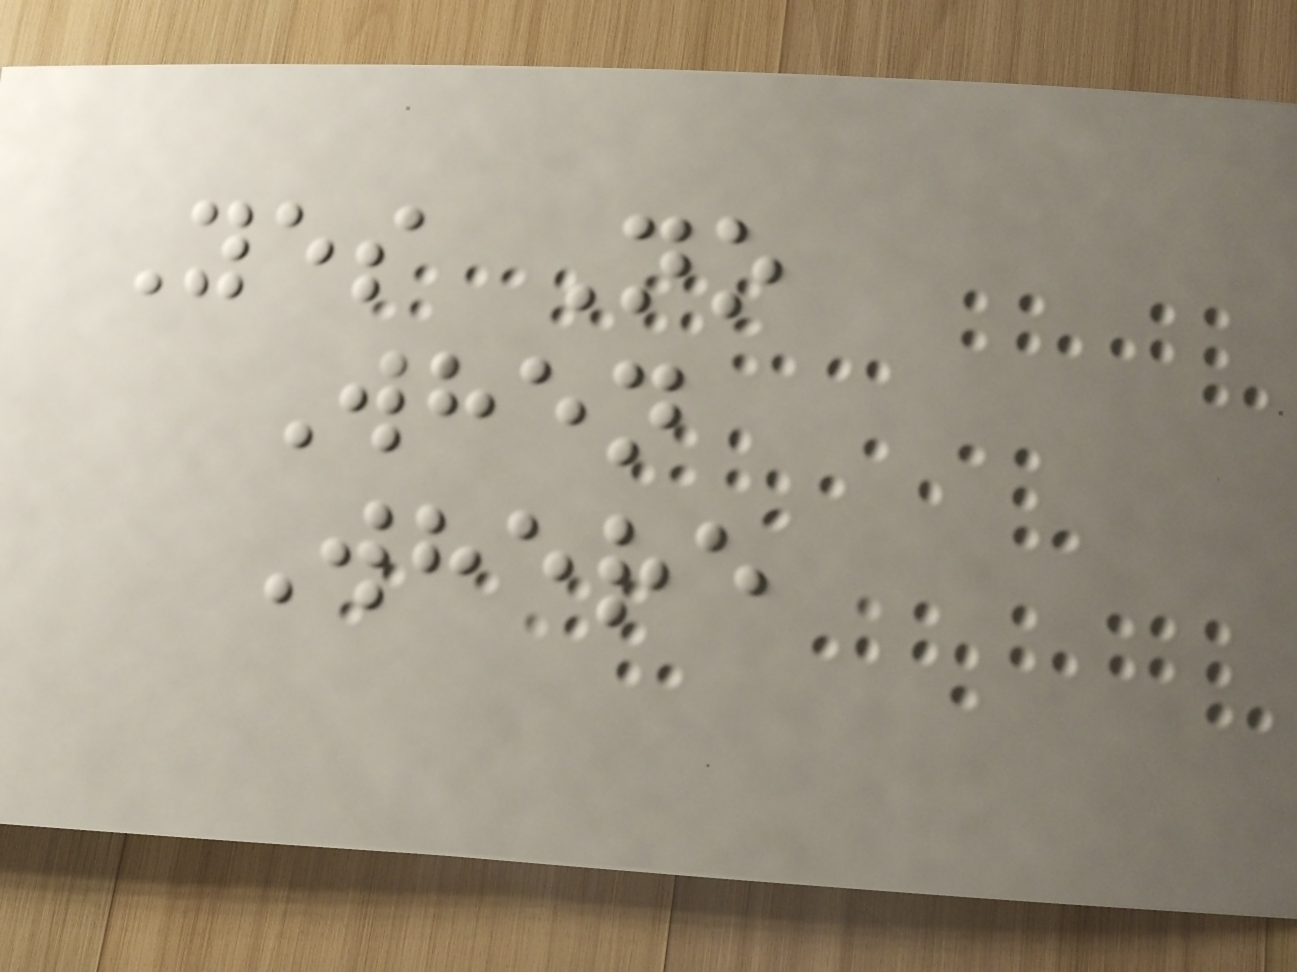Yes No
When
Where
